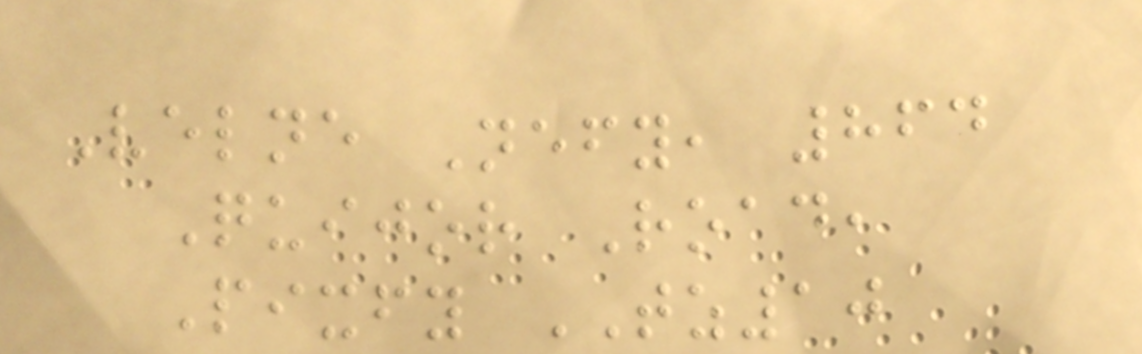Velne Nefy, 864
Quijor Road,
Pixfy TZ10
